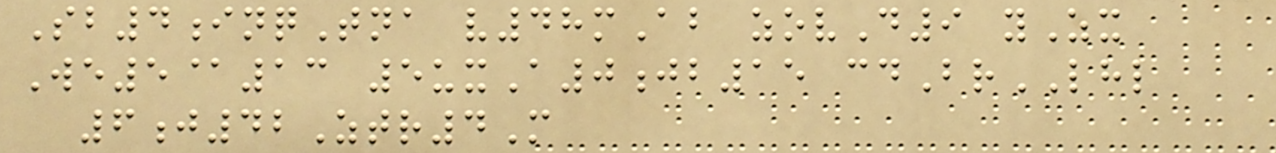Sb4inqTna v48mAb zovD9 yZx
We5@13 5uxA0jb15 cdBrLHL
6j42Ztr4M
